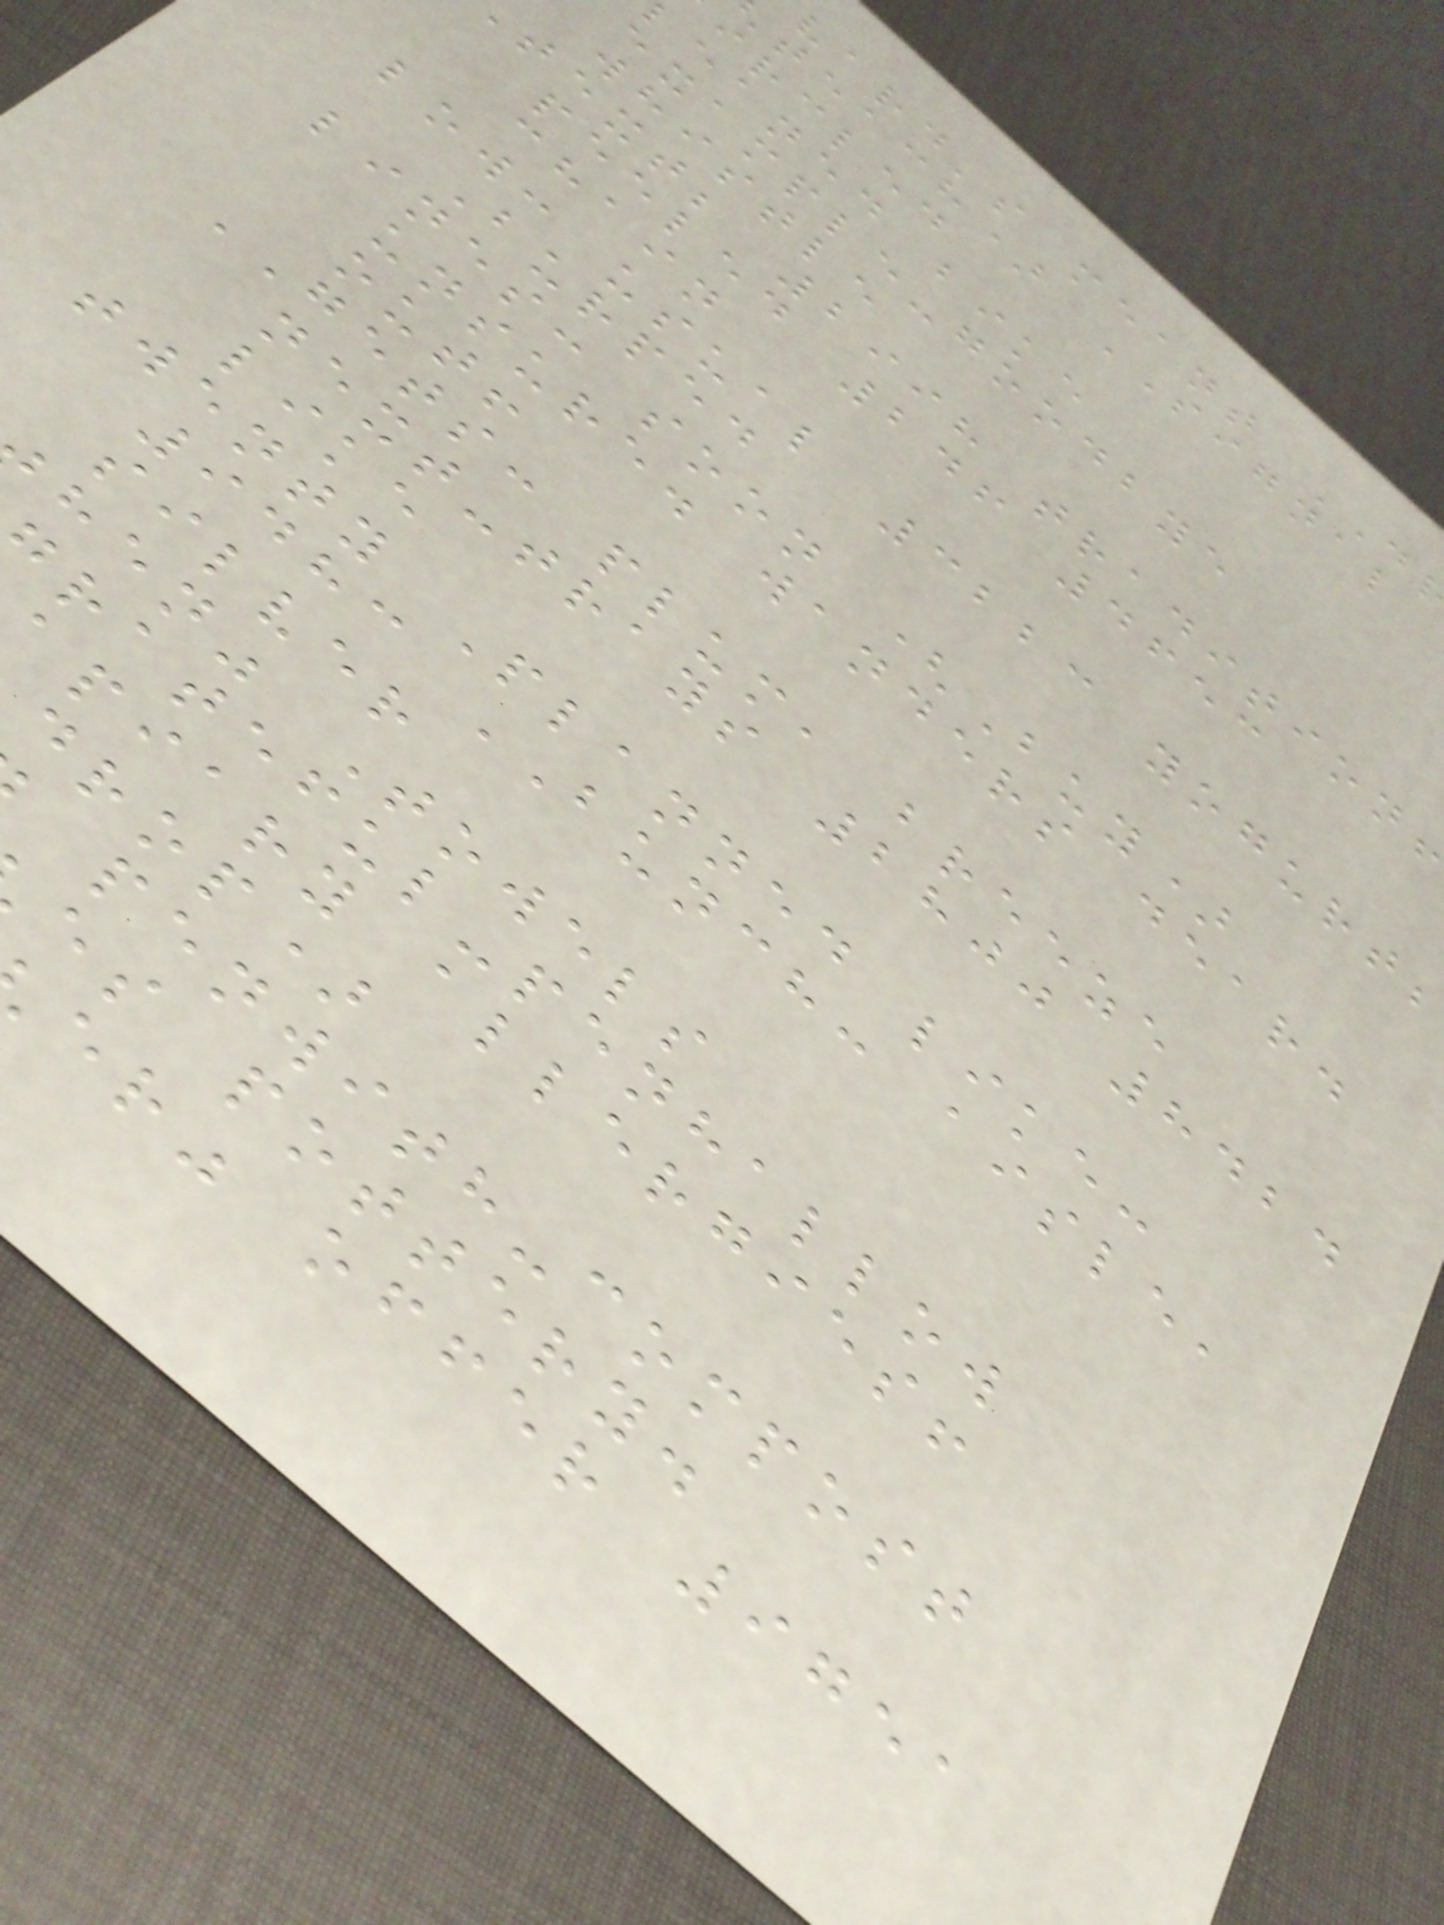vard's meant
teach) SIGNAL
ircled
leaned bike
example-goodbye
whistle
text; 2998 tradition
peeled 246 4653
chain
low: usual 3223 yogurt
Burped
lines: soon (Buy)
unsure. wanders dear.
out!
GETS: plum, breeze
next-trays 2800 8424
like
twenty Planned like:
9483 BUNCH: aisle,
silver
hen" Towels
rateful-penhallow
apiary allergies!
drop)
penwith-compost
es pottery.
er" offer 9751
